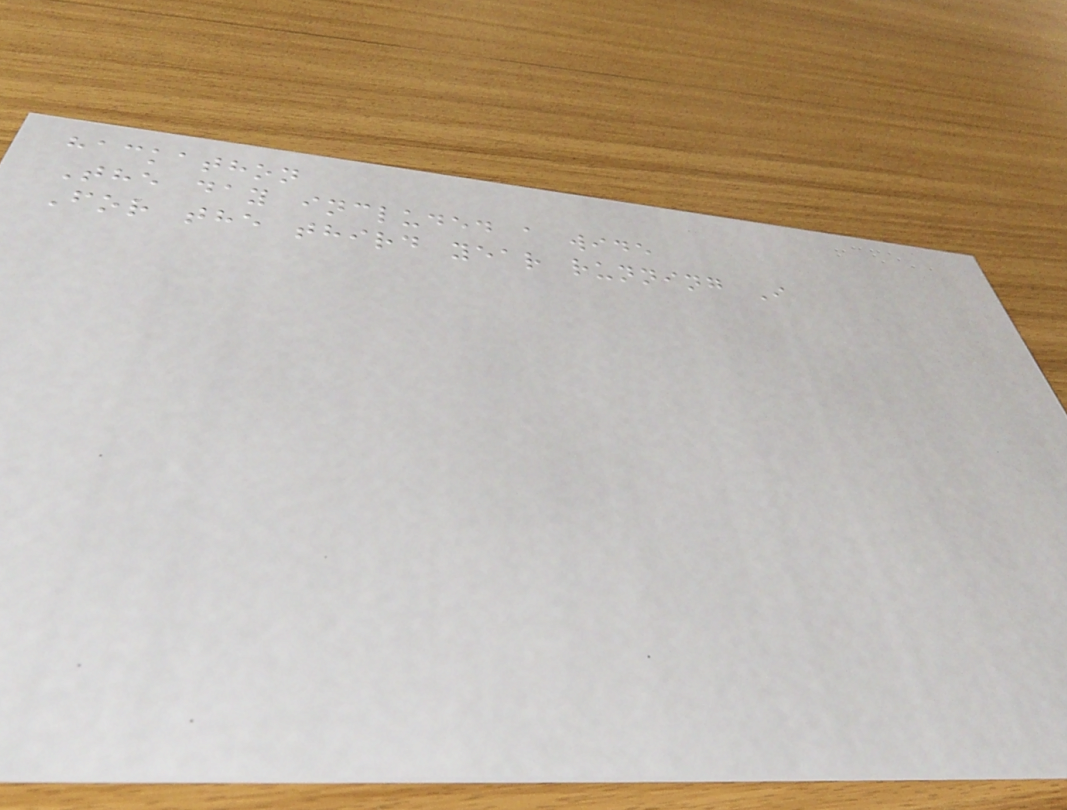hackathon
The day included a wide
For the third year running I
